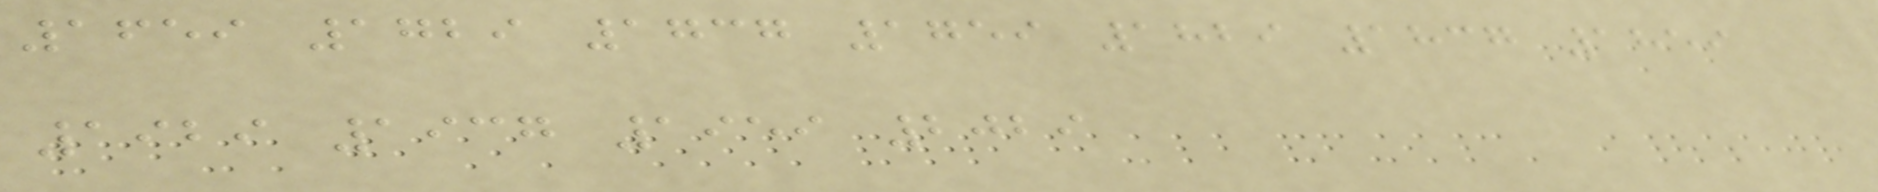1659 1729 1737 1759 1829 1837 1859
1929 1937 1959 2029
